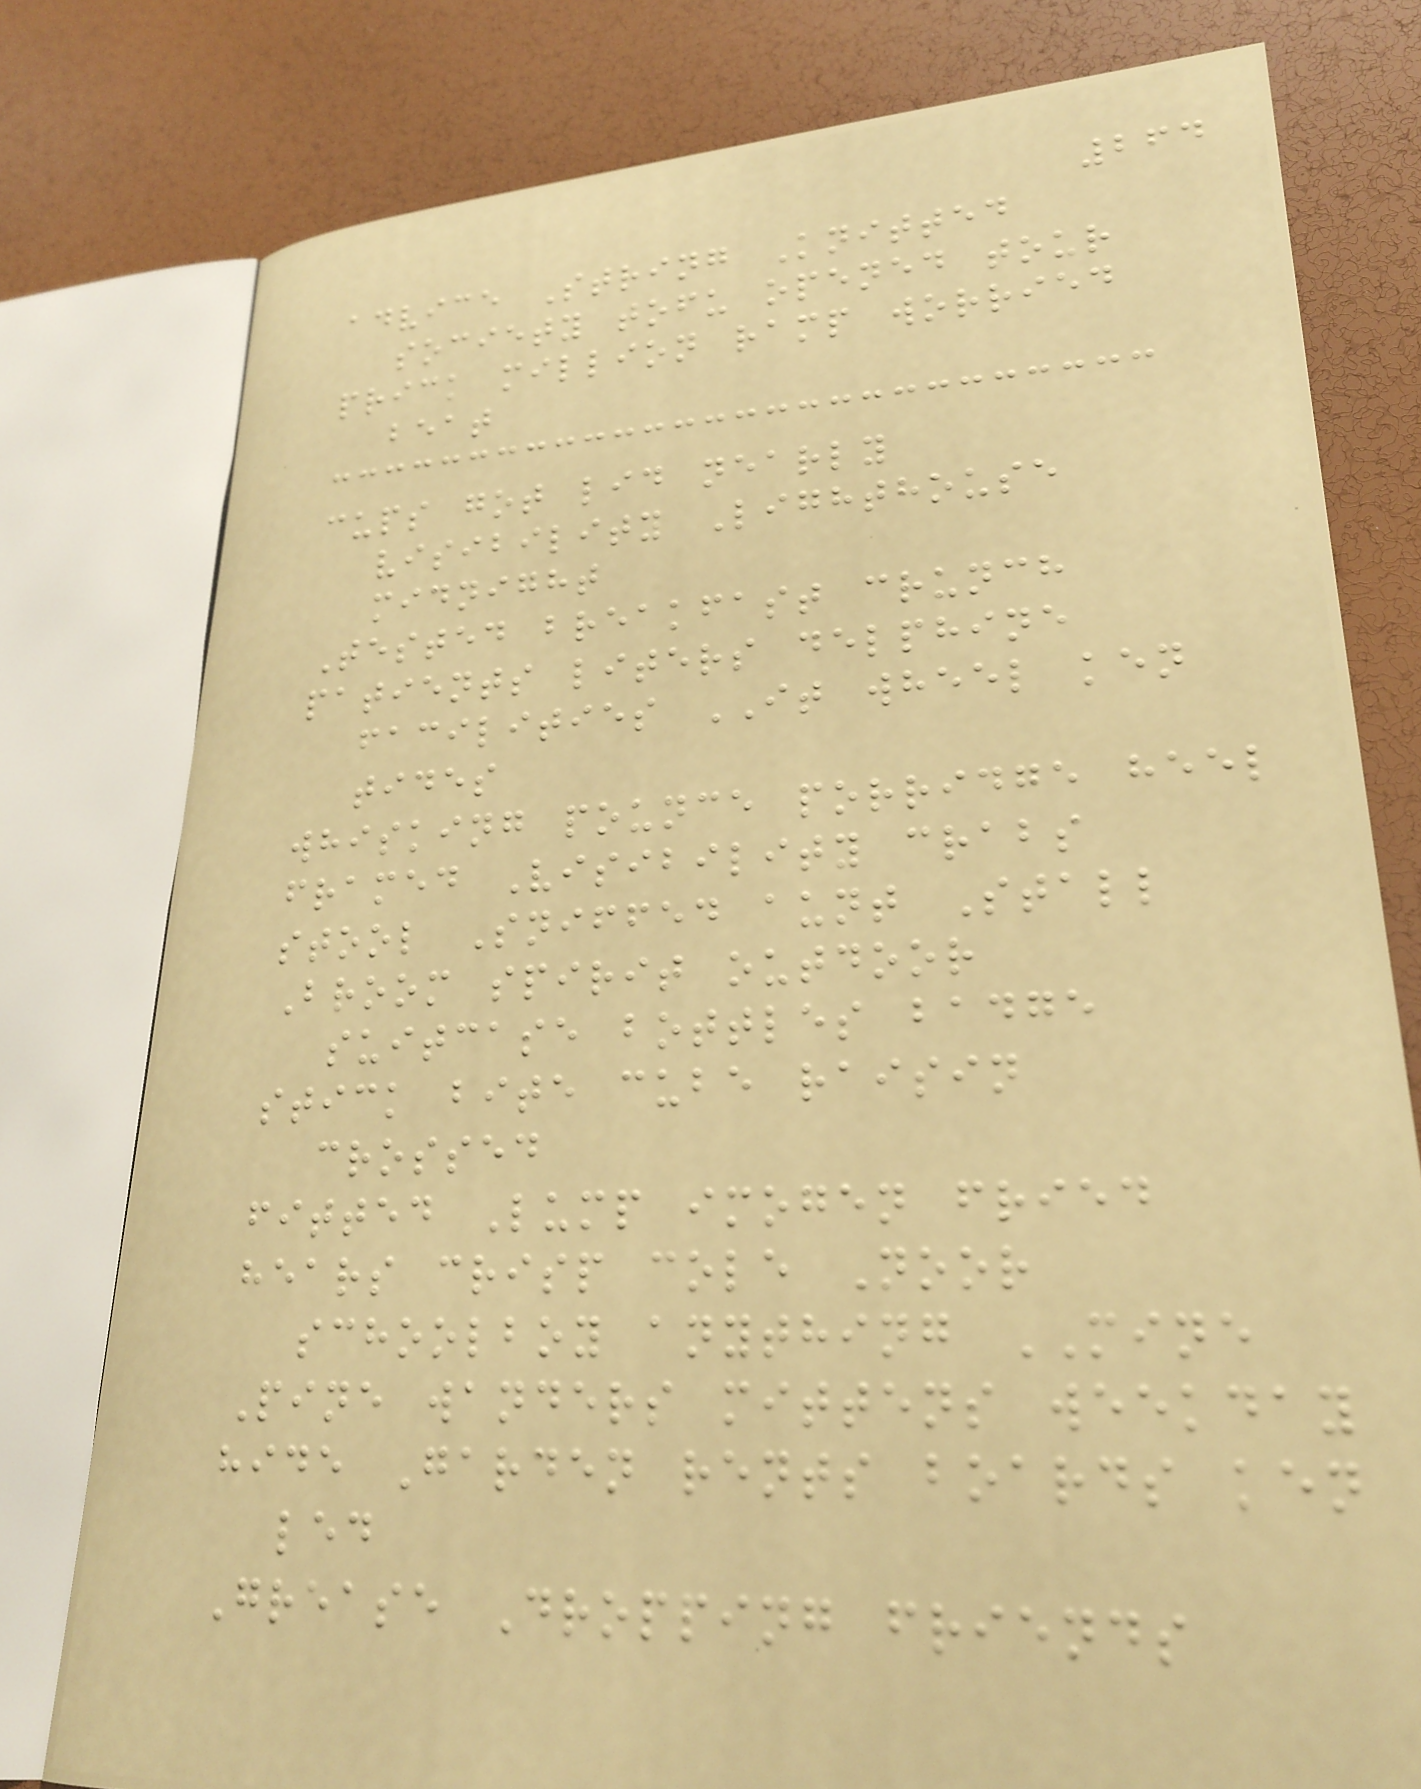264
advice String Knitted
society tofu opened tour
prick million ramp worried
beat
cups got lid nearly
visibility Lighthouse
midnight
Tested breakfast crunch
patients liters delphine
facilities IT wheel ken
tides
whisking pounce porridge heel
framed Visibility crabs
stool Sniffed aunt Stall
Broom spirit outdoor
suitcase bottles badge
stick bite cube raisin
crossed
fitted Lump imogen fried
hears crisp cole Noor
schoolboy anything MINE
Pine wanders mittens weekday
hide Garden rents boards ken
led
Grease Dropping friends
